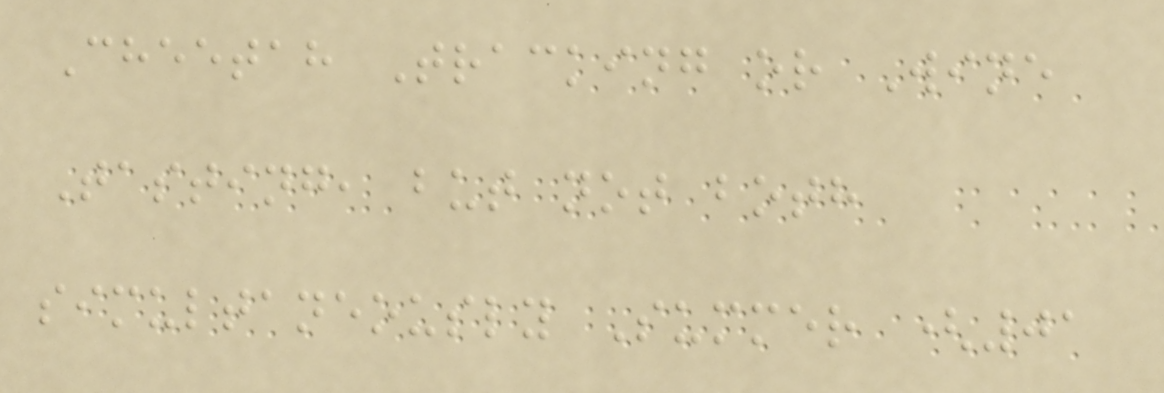Cheetah Tracking or Wine
Tasting, but not both
simultaneously Summer (01
